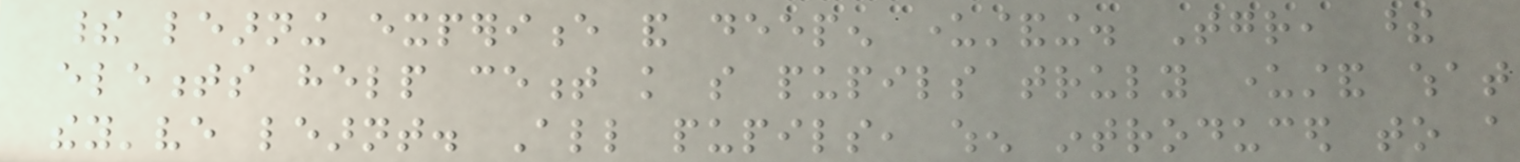their learning experience and deepen understanding. Together, these
elements help cement knowledge so pupils truly understand what
they've learnt. All pupils, when introduced to a
